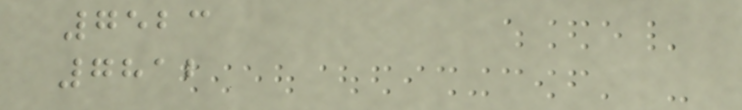7523
7812
